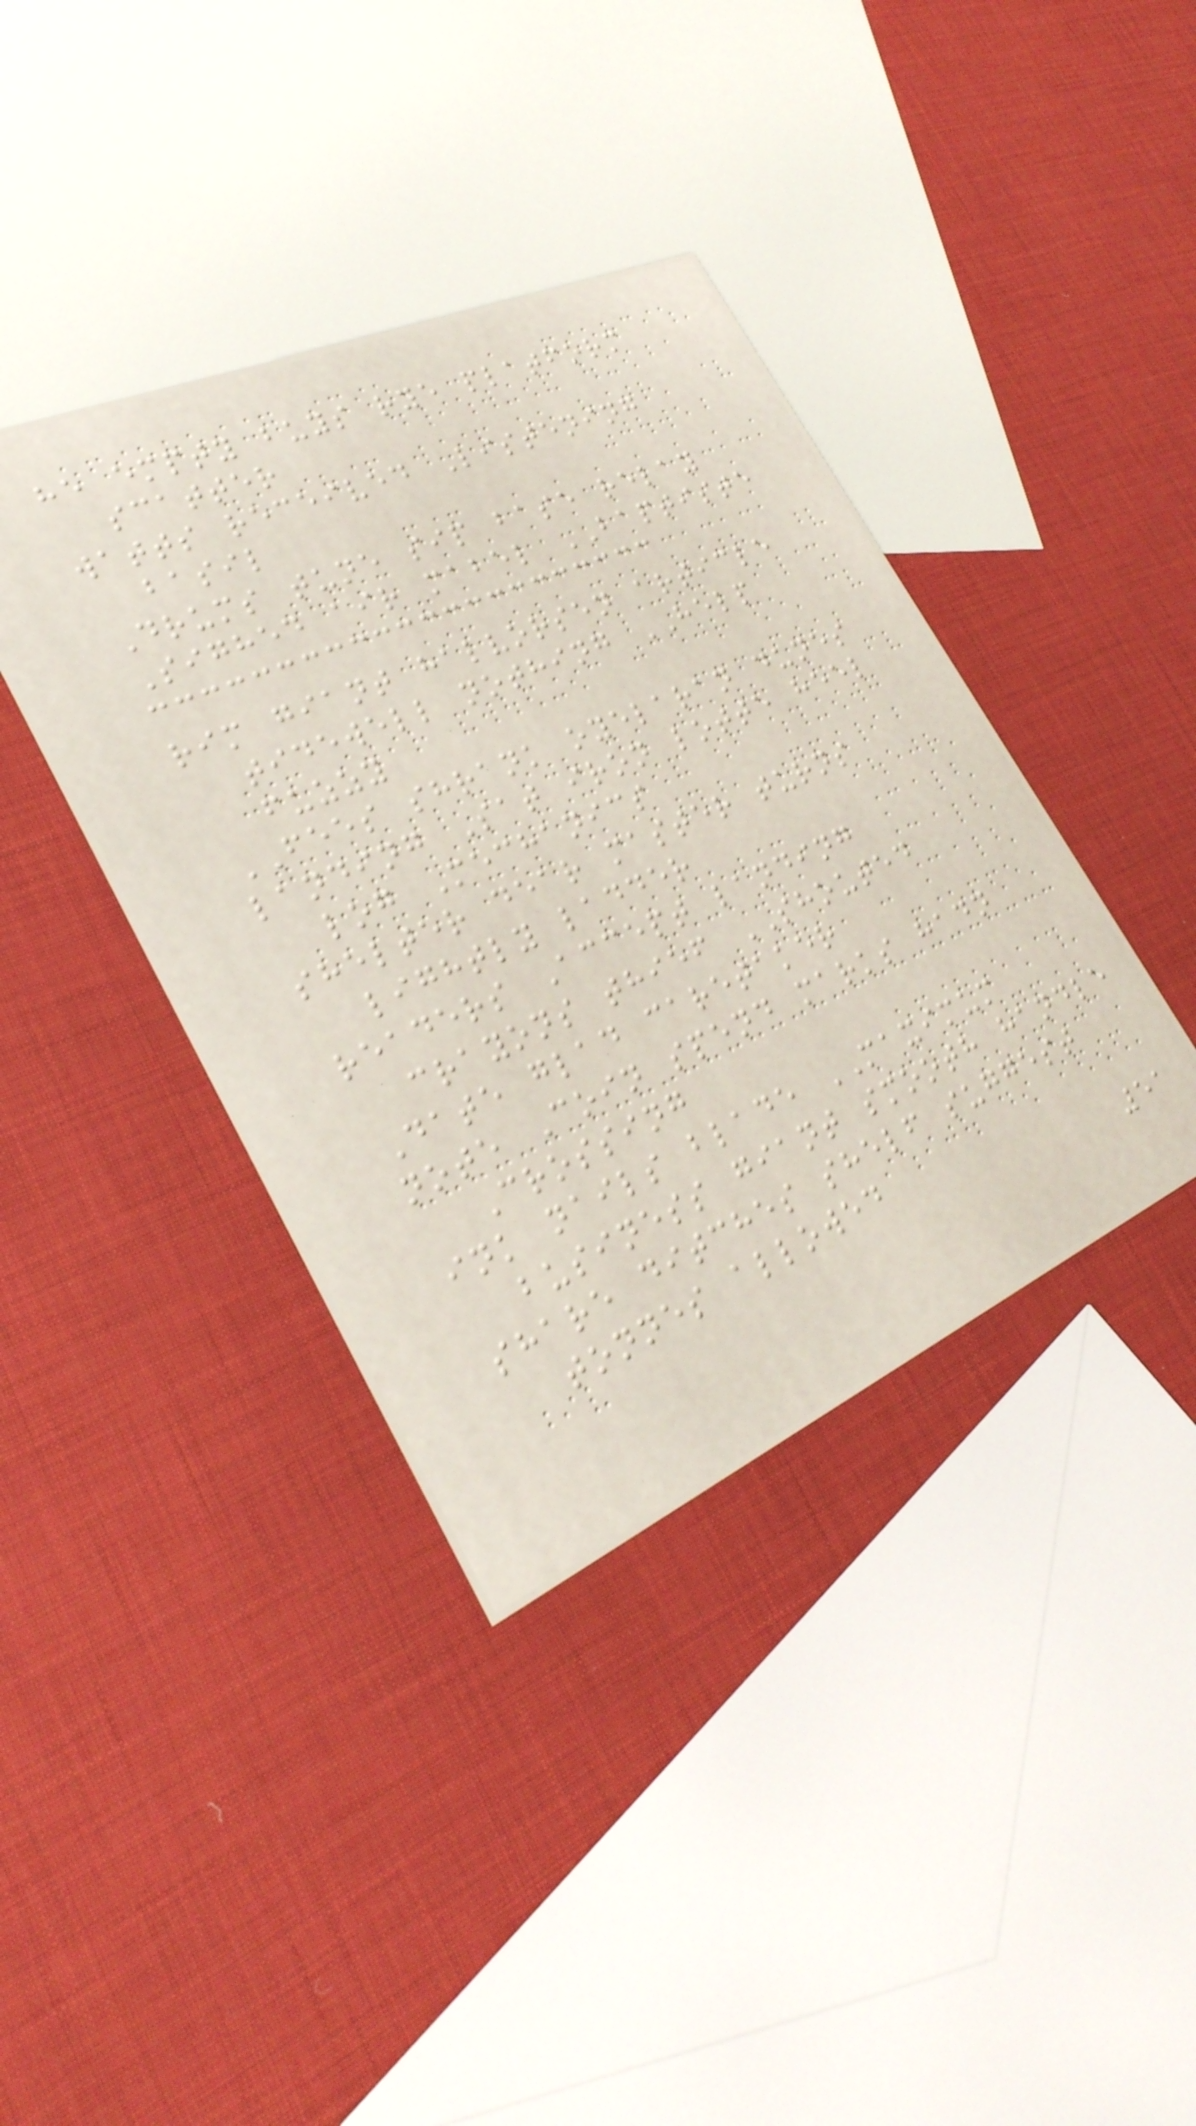he empty buys rye platform
scatter
watts received Listening
basil
Drums tune sip base relay
Sighed air mabel BAPTISTE
rim giant halvorsen article
tidewell nothing HELP
fuzzy
FEES shrank oyelaran dunes
landing Sat iron lotte heel
log Mechanics
shelter dear master turns
lightly ladder
readers Accept landing
crayons thief SHOUTED
Date glad caretaker
note Coin spend marks hadn
Crossing
ink nails blade MAXIMUM
business giant smooth handle
share ditches shelf suggest
tonnes allowed
51
